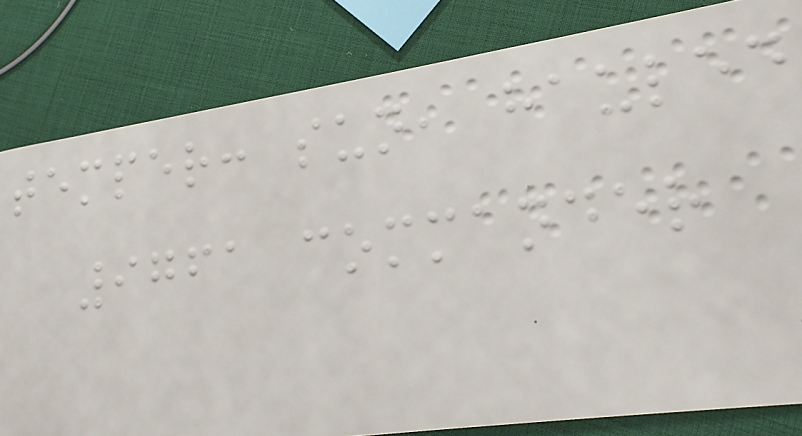temper: sun, hauled
9761 commander
